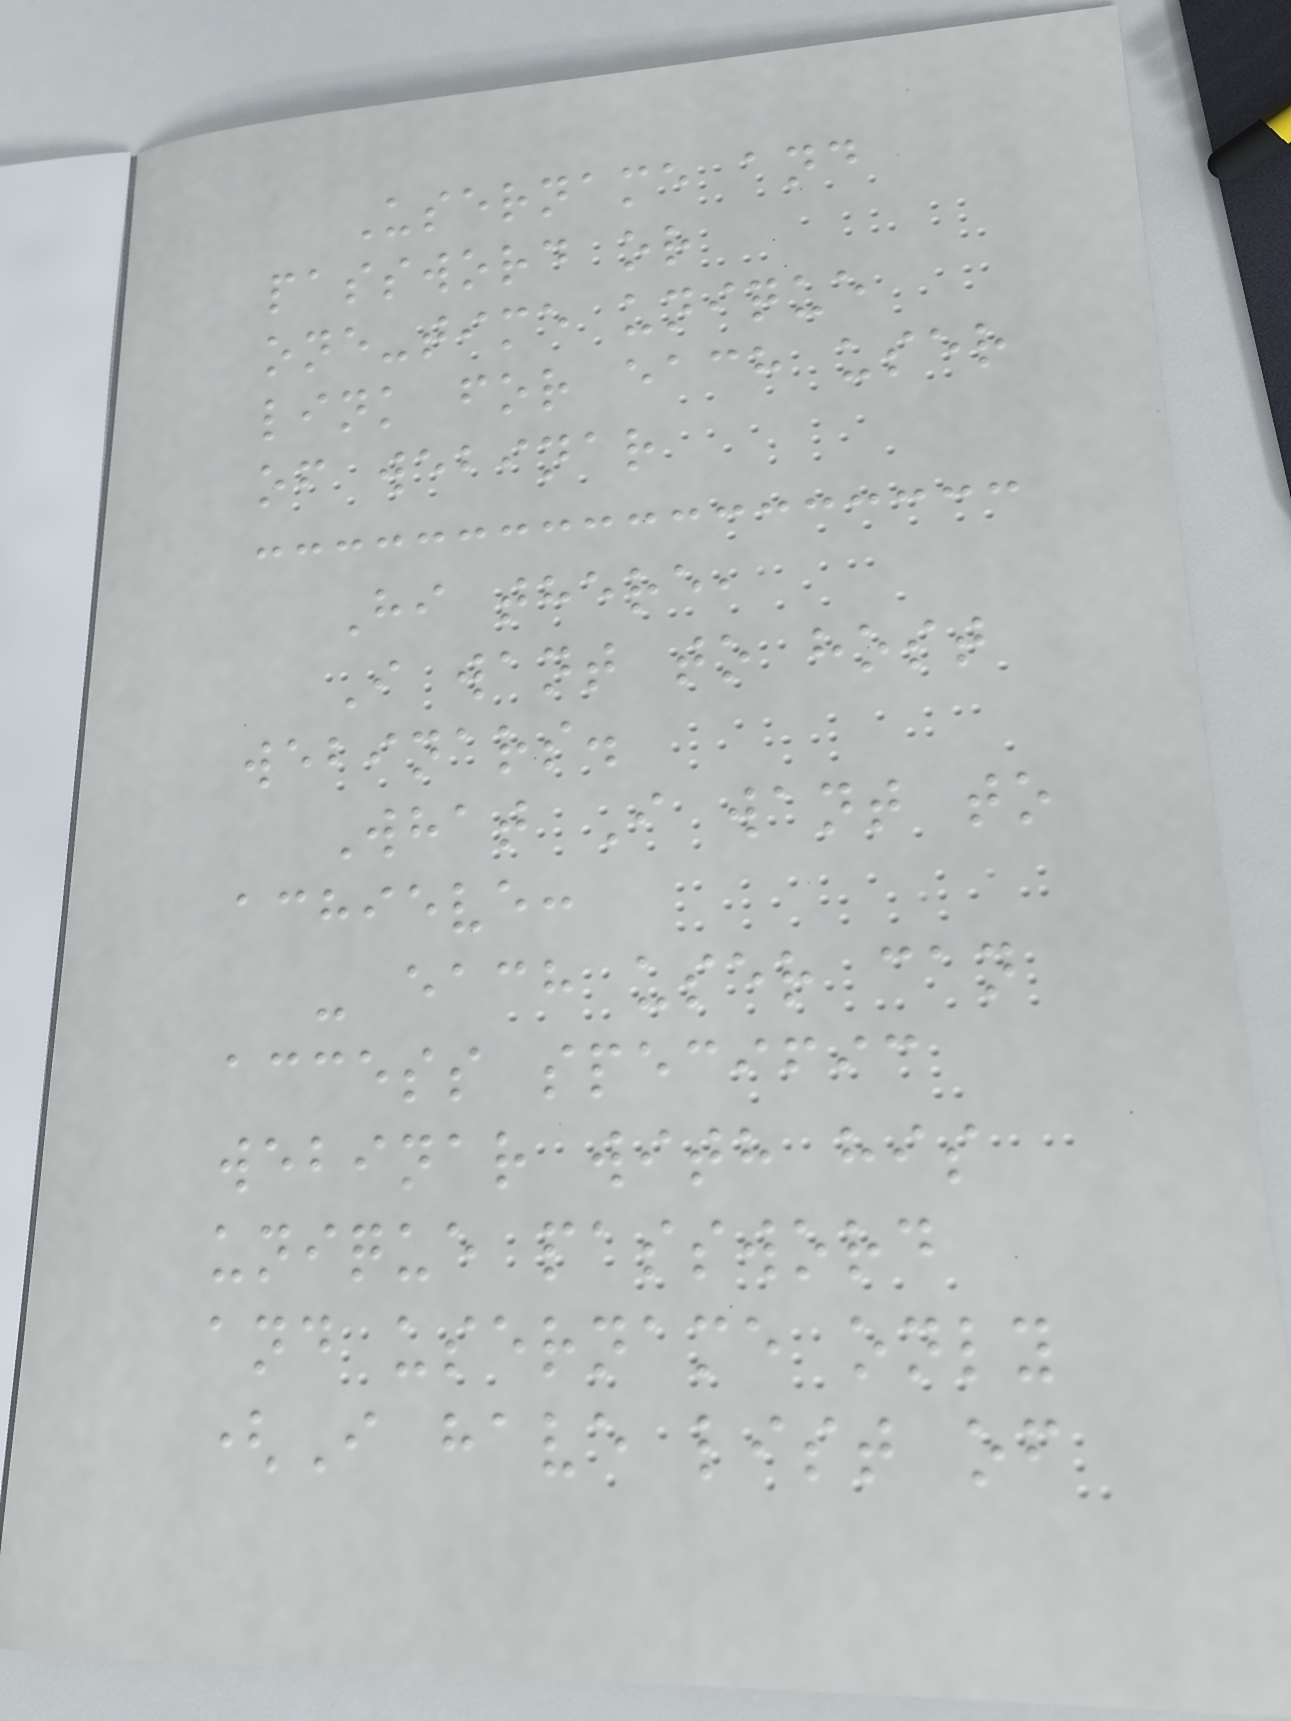Username and
password or
one-time unique
link for each user
of webinar
Hi there,
I want to host
webinars.
What I want to
achieve:
- each user can
access specific
webinar with his
unique password
and username only
(I have list of
